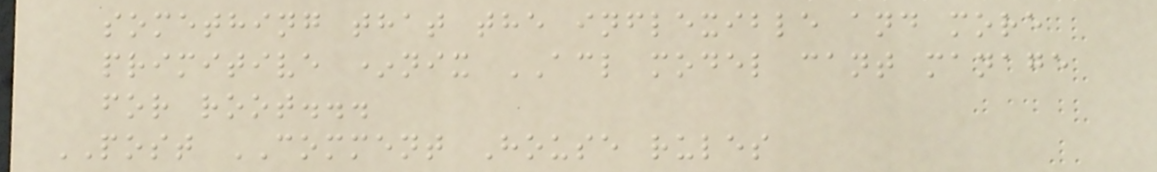something that the inflexible and more
primitive *nix ACL model cant manage
for root...
POST COMMENT House rules
